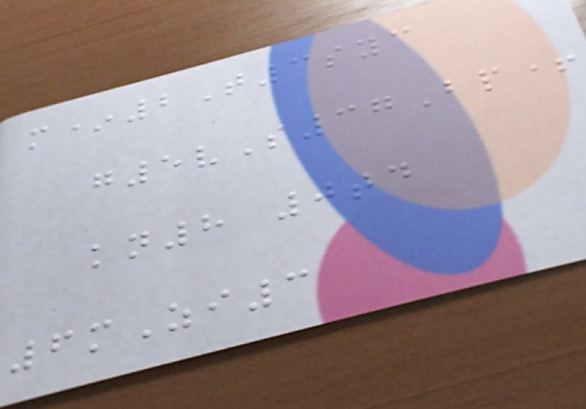m*2T3syc
g5vS37Bp+
kn8 0td
6mZi3
